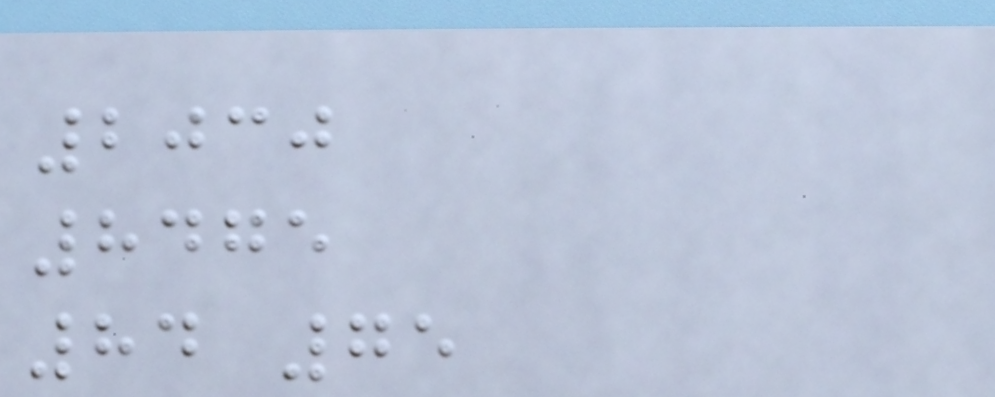2030
8475
84 75
